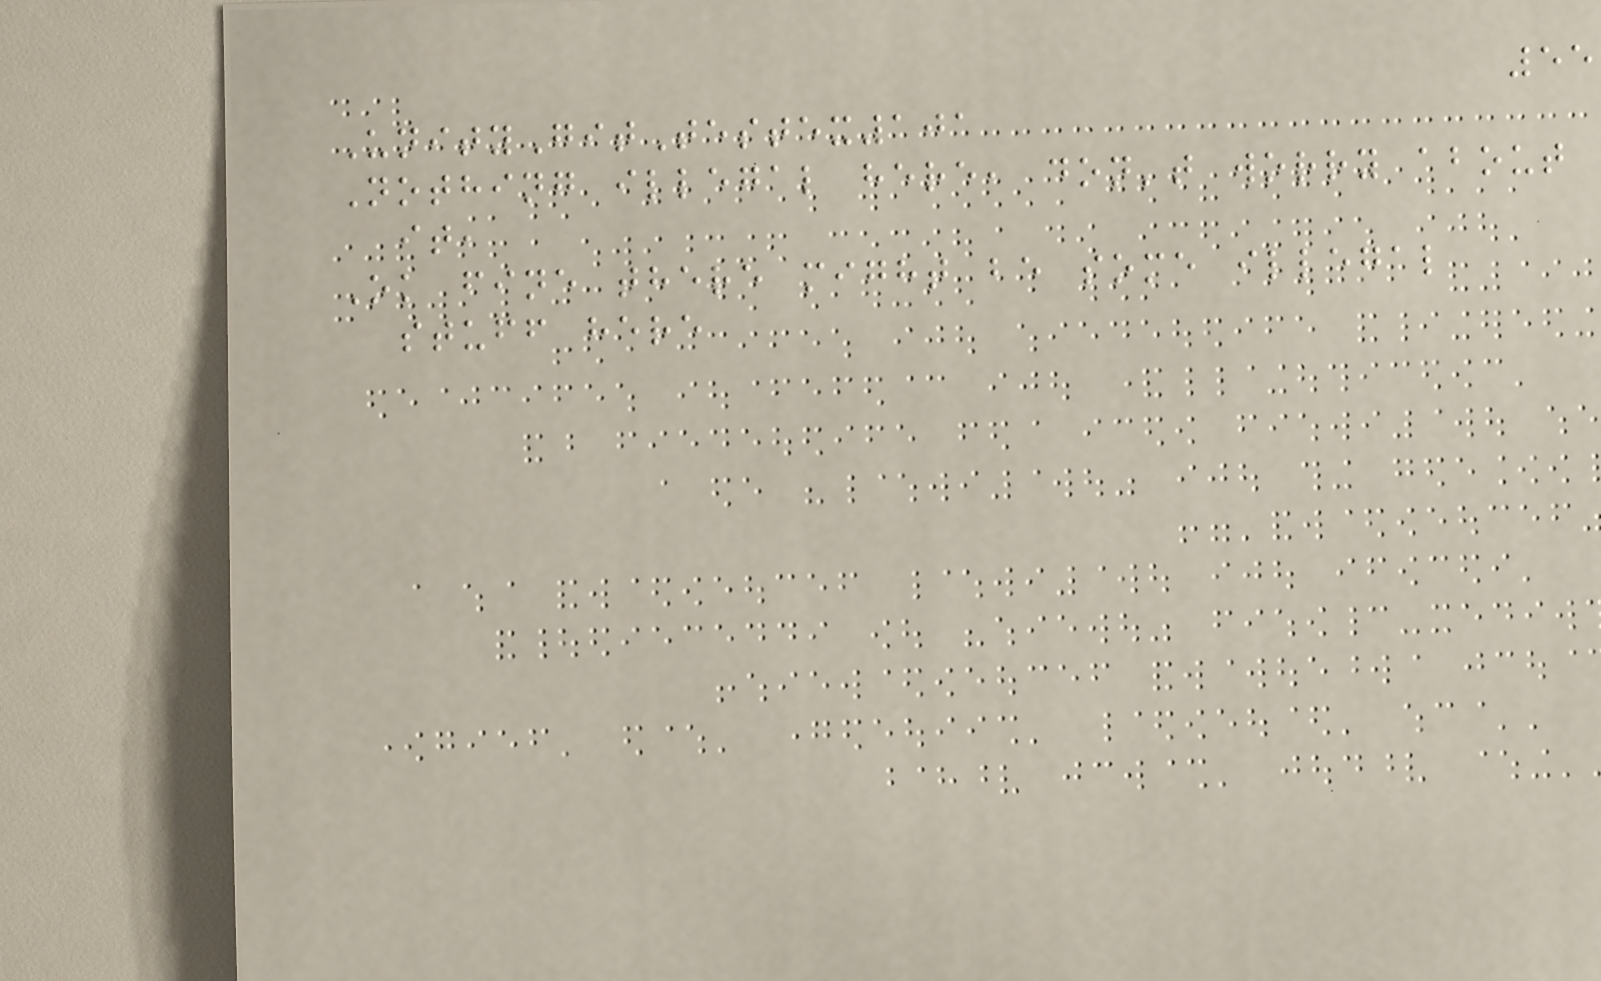55
UnityGitTestex101
Nothing illegal here, don't worry about
it,
Ok fine there might be some illegal
stuff here
